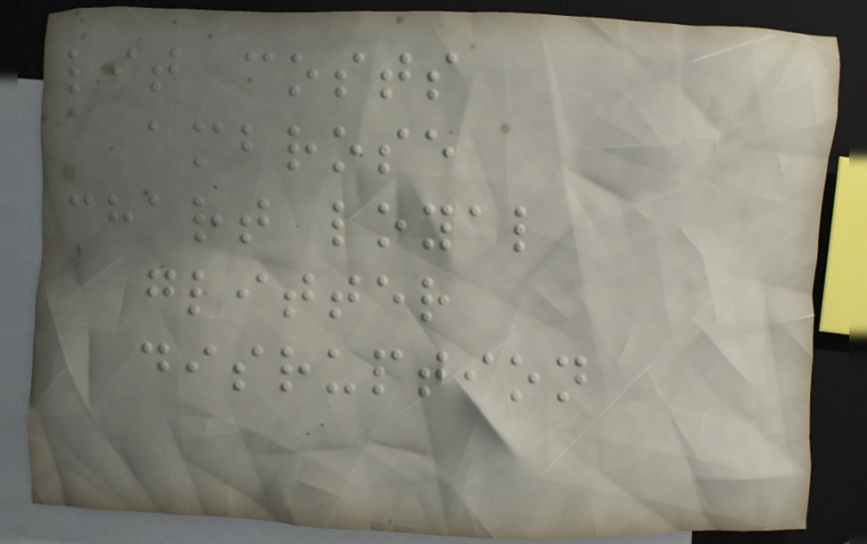lit costs
ambrose
chart loyal
glitter
disruption
